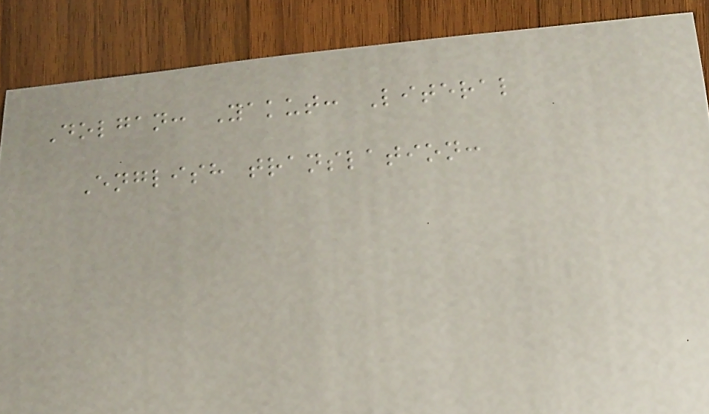Dolgan: Yakut: Literal
English translation:
